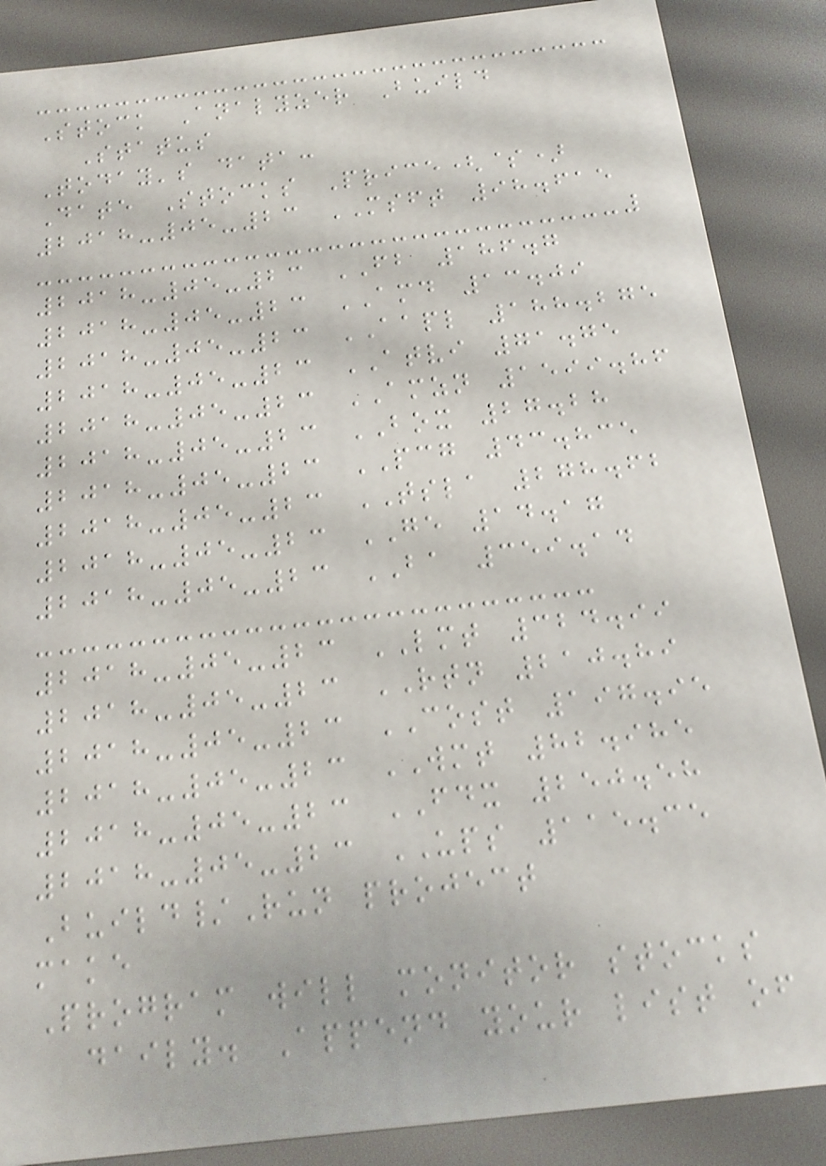Stock Analyzer Build
Status
Today's data:
Date Stocks Price($)
2018-05-23 MSFT 98.615
2018-05-23 FB 186.7
2018-05-23 AMD 13.09
2018-05-23 AAPL 188.275
2018-05-23 ATVI 71.75
2018-05-23 AMZN 1599.86
2018-05-23 BOX 27.28
2018-05-23 PCG 43.835
2018-05-23 TSLA 278.62
2018-05-23 GE 14.17
2018-05-23 BA 359.14
2018-05-23 LMT 324.99
2018-05-23 RTN 210.89
2018-05-23 COST 197.95
2018-05-23 WMT 82.985
2018-05-23 FDX 250.58
2018-05-23 UPS 115.35
Build/Run project
make
Program will monitor stocks
daily. Append your list of
